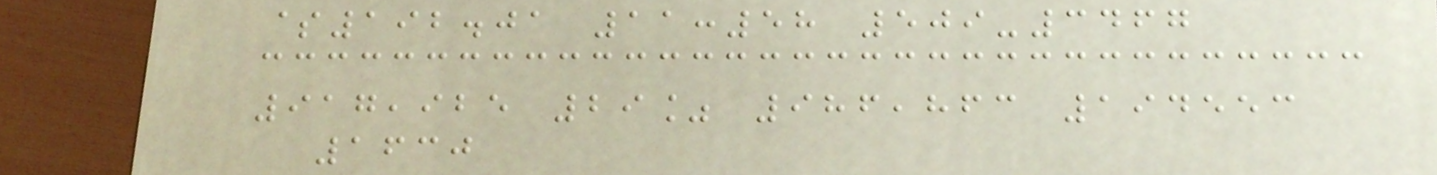$192.01 11:58 509-3467
917,925 29% 986,863 194553
1630
